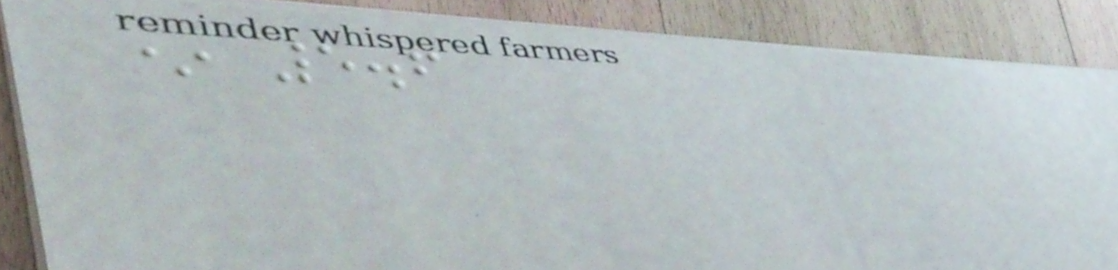* 5.6
